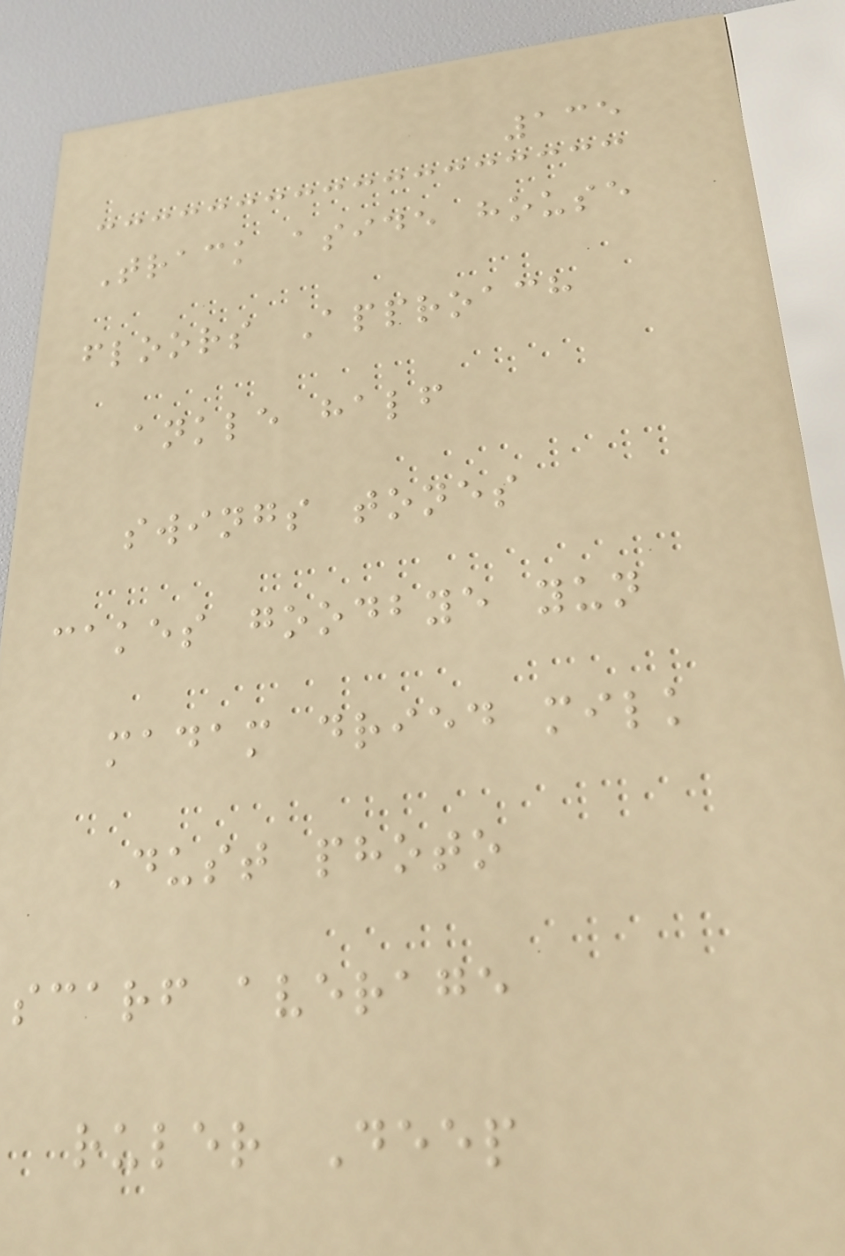135
Track aside house
floors Approach
ankle half
swings tones
cakes goodbye yun
madam dried milk
Dust photo
scarf average
ruler Deep
